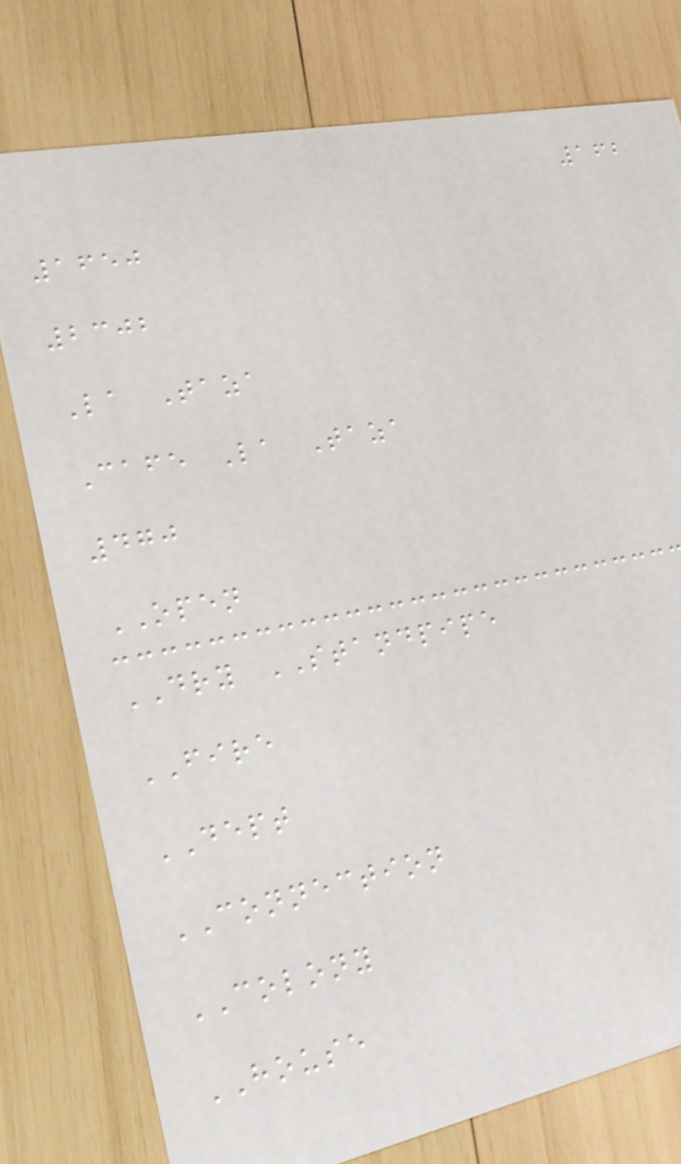162
1650
2302
La Taza
Cafe La Taza
470
OPEN
DRY STANDPIPE
FIRE
DEPT
CONNECTION
COLONY
HOUSE
